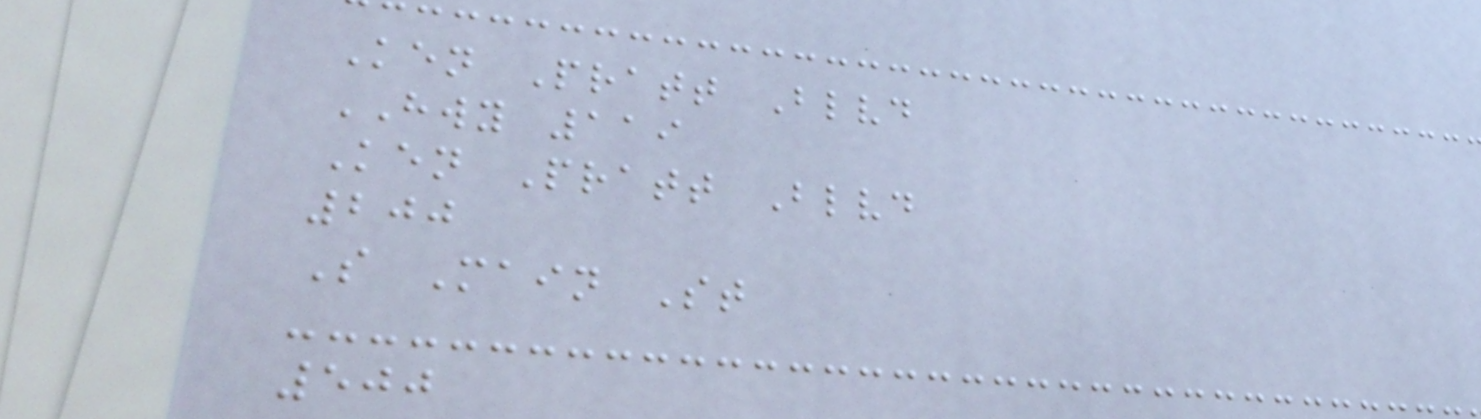Ken Pratt Blvd
HWY 119
Ken Pratt Blvd
200
S Main St
500
